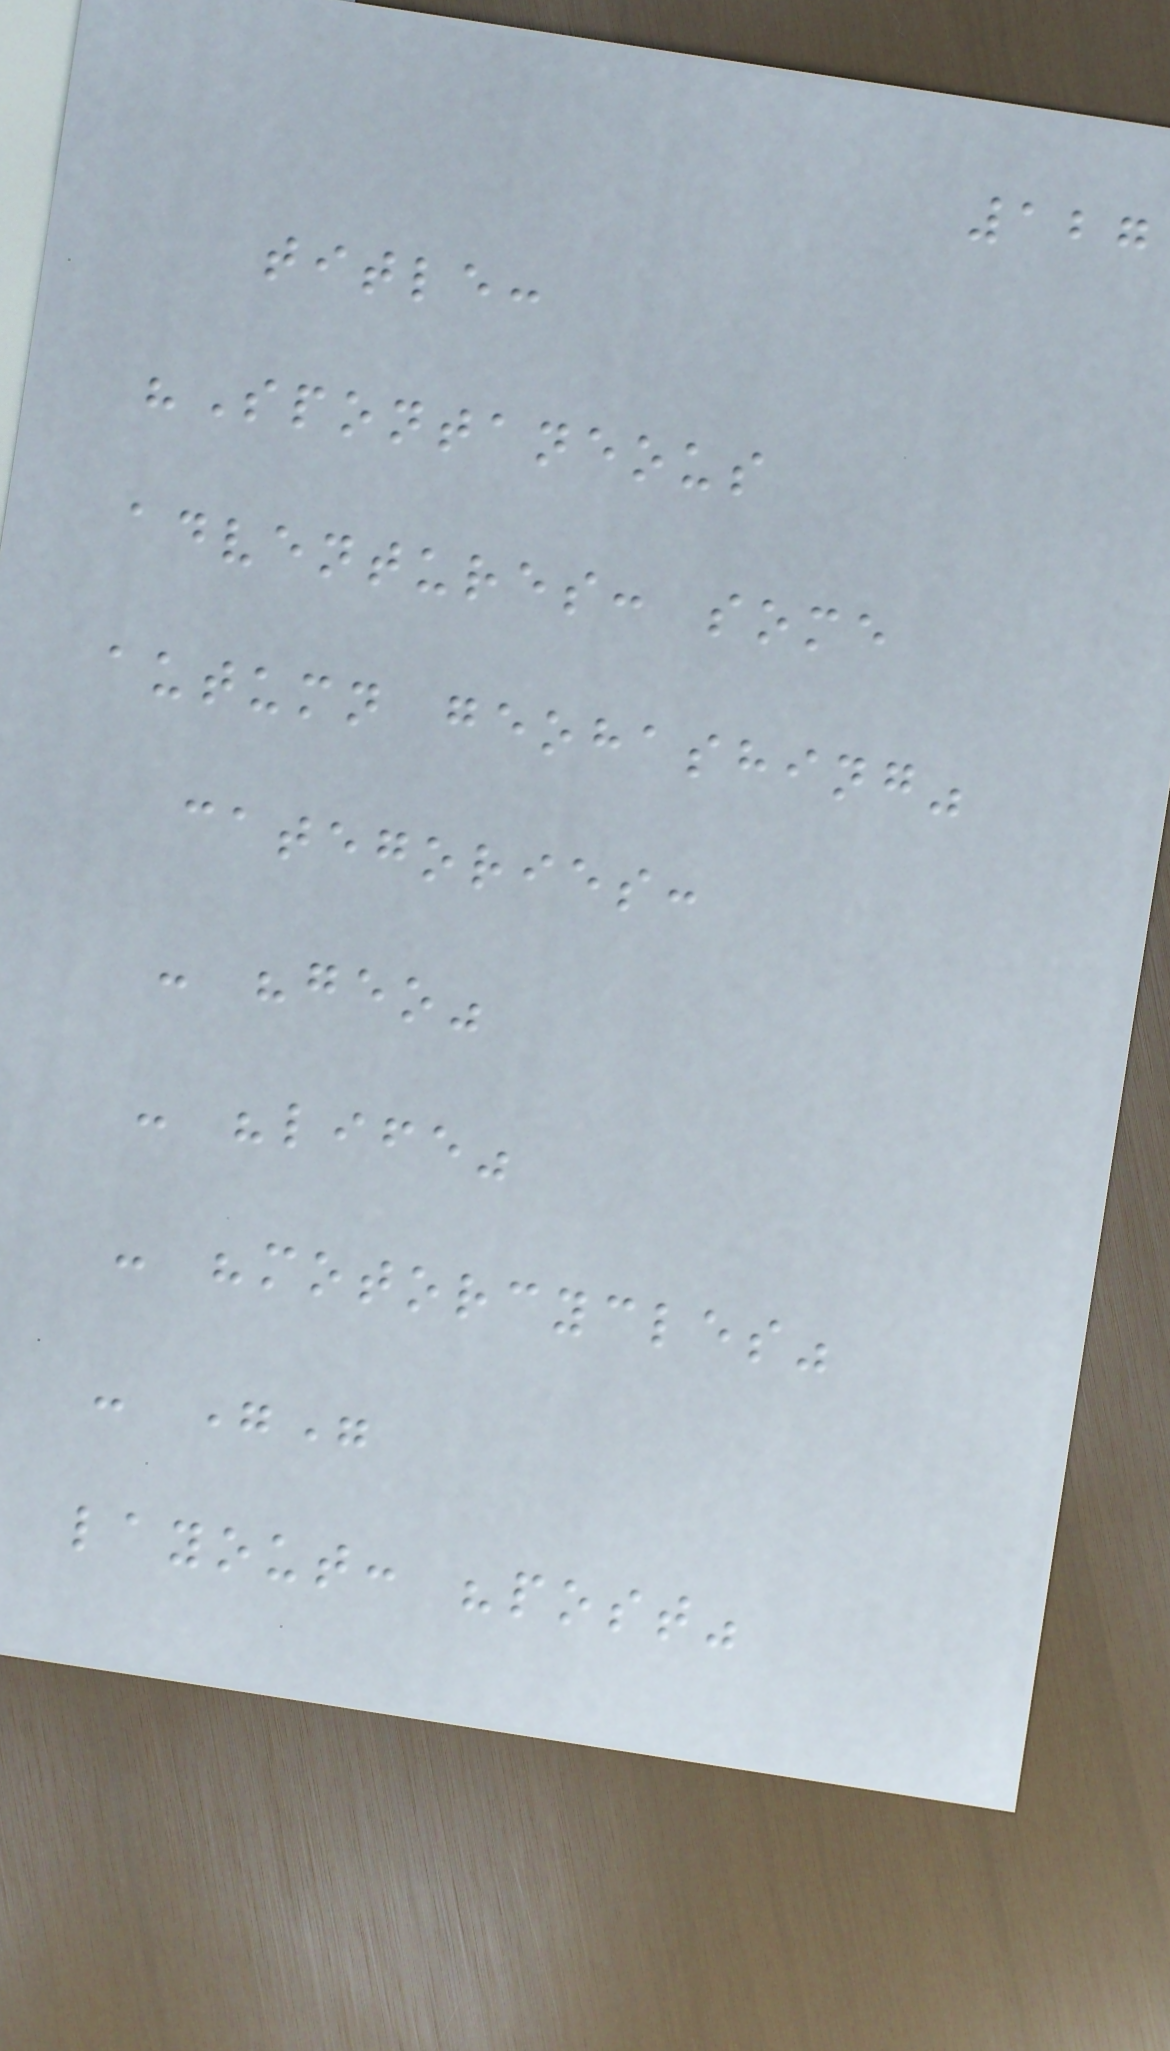127
title:
"Spontaneous
adventures: some
autumn geohashing"
categories:
- "geo"
- "life"
- "motorcycles"
- ""
layout: "post"
